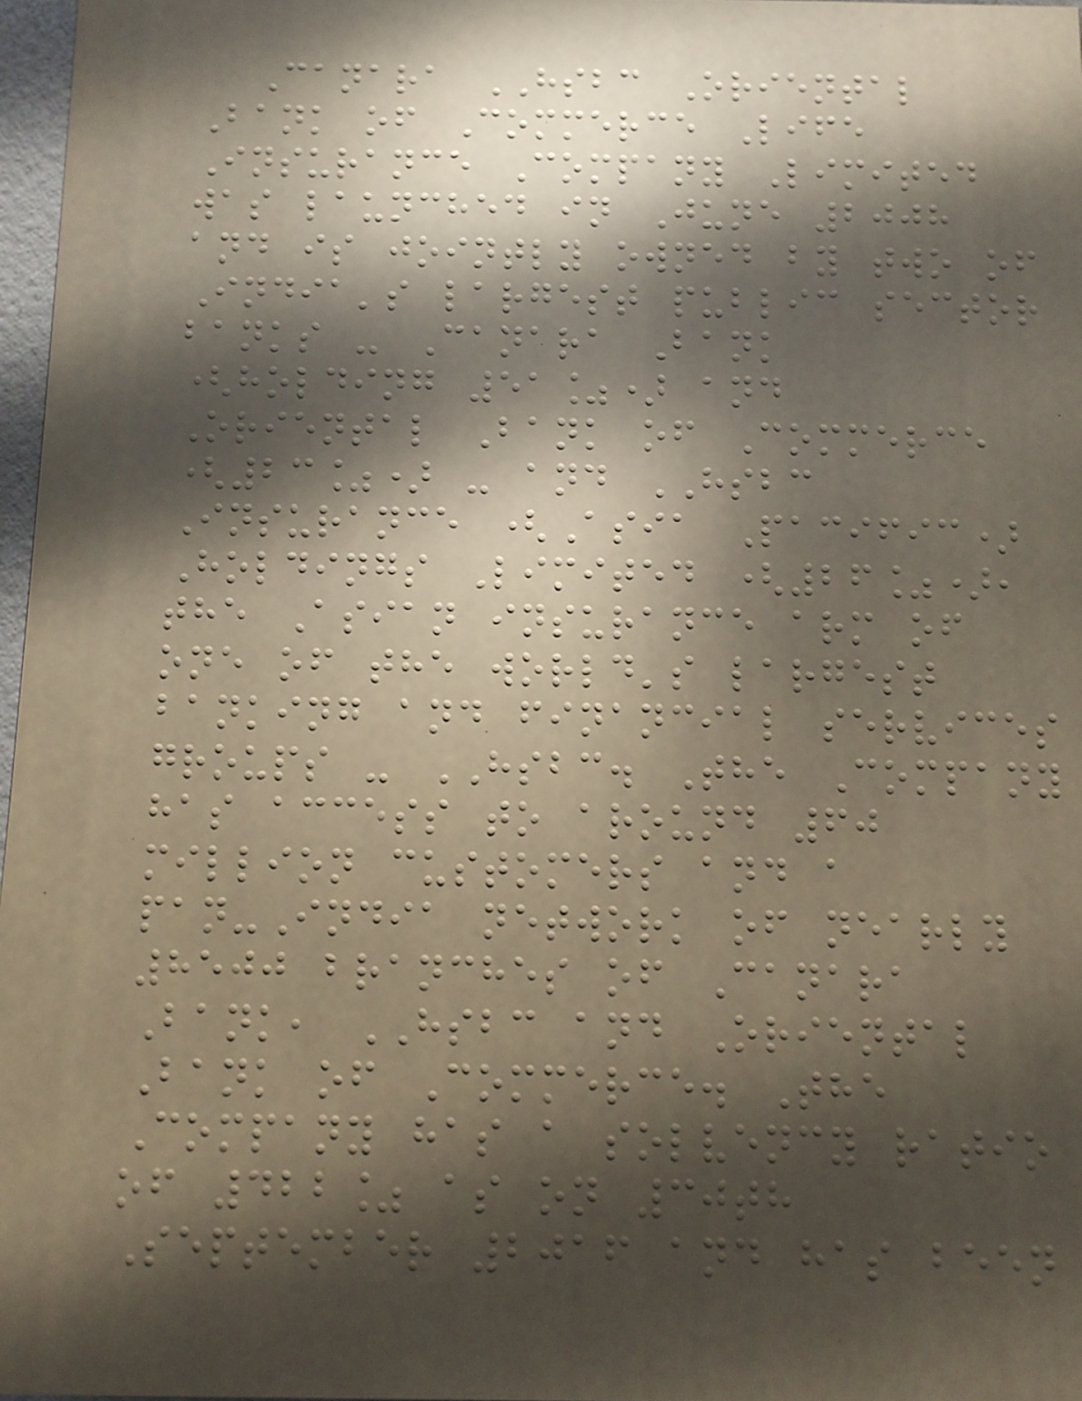Canara HSBC Oriental
Bank of Commerce Life
Insurance Company Limited
was launched in June 2008
and is jointly owned by two of
India's largest public sector
banks - Canara Bank
(holding 51%) and
Oriental Bank of Commerce
(23%) - and HSBC
Insurance (Asia Pacific)
Holdings Limited (26%),
the Asian insurance arm of
one of the world's largest
banking and financial services
groups - HSBC. The Company
has access to around 60
million customers and a
pan-India network of nearly
8500 branches of Canara
Bank, HSBC and Oriental
Bank of Commerce. The
Company has a solvency ratio
of 422% as on 30th
September 2016 and has been
